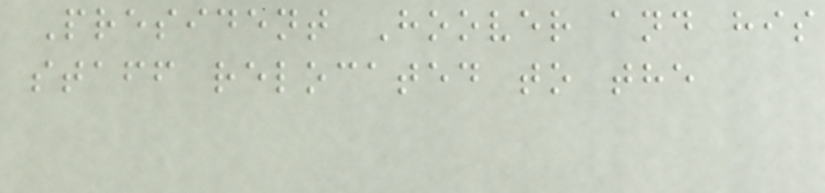President Hoover and his
staff relocated to the
